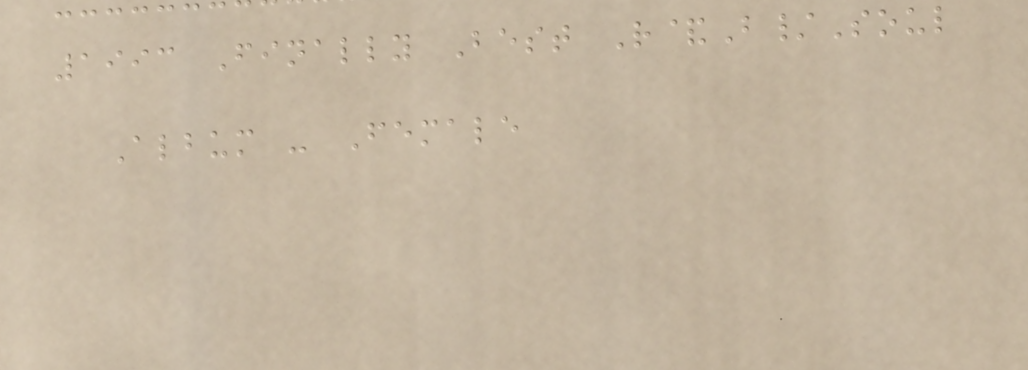1993 Finally Best R&B/Soul
Album - Female
